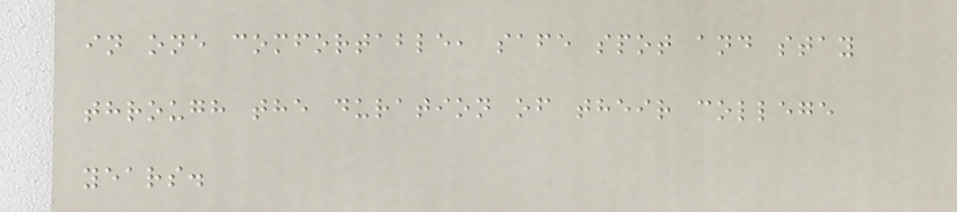in one comfortable, safe spot and stay
through the duration of their college
years.
